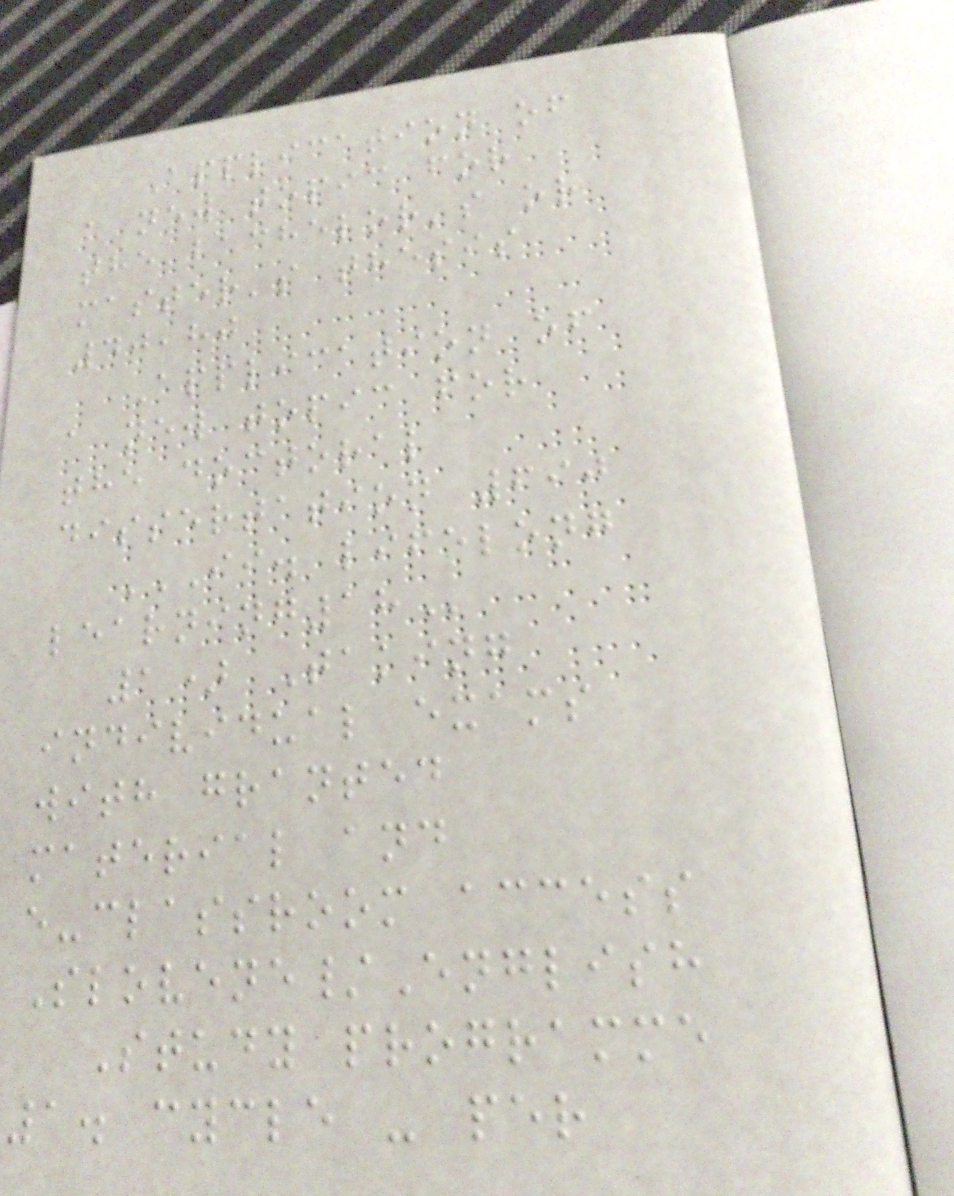Application of
a new topic for
the bachelor's or
master's thesis
40,80
Application of
a new topic for
the doctoral
dissertation 690
II. LIFELONG
LEARNING18
1) Taking
individual exams
with granted
material and
e-classroom access
Slovene/English
Study programme
1. cycle - per
